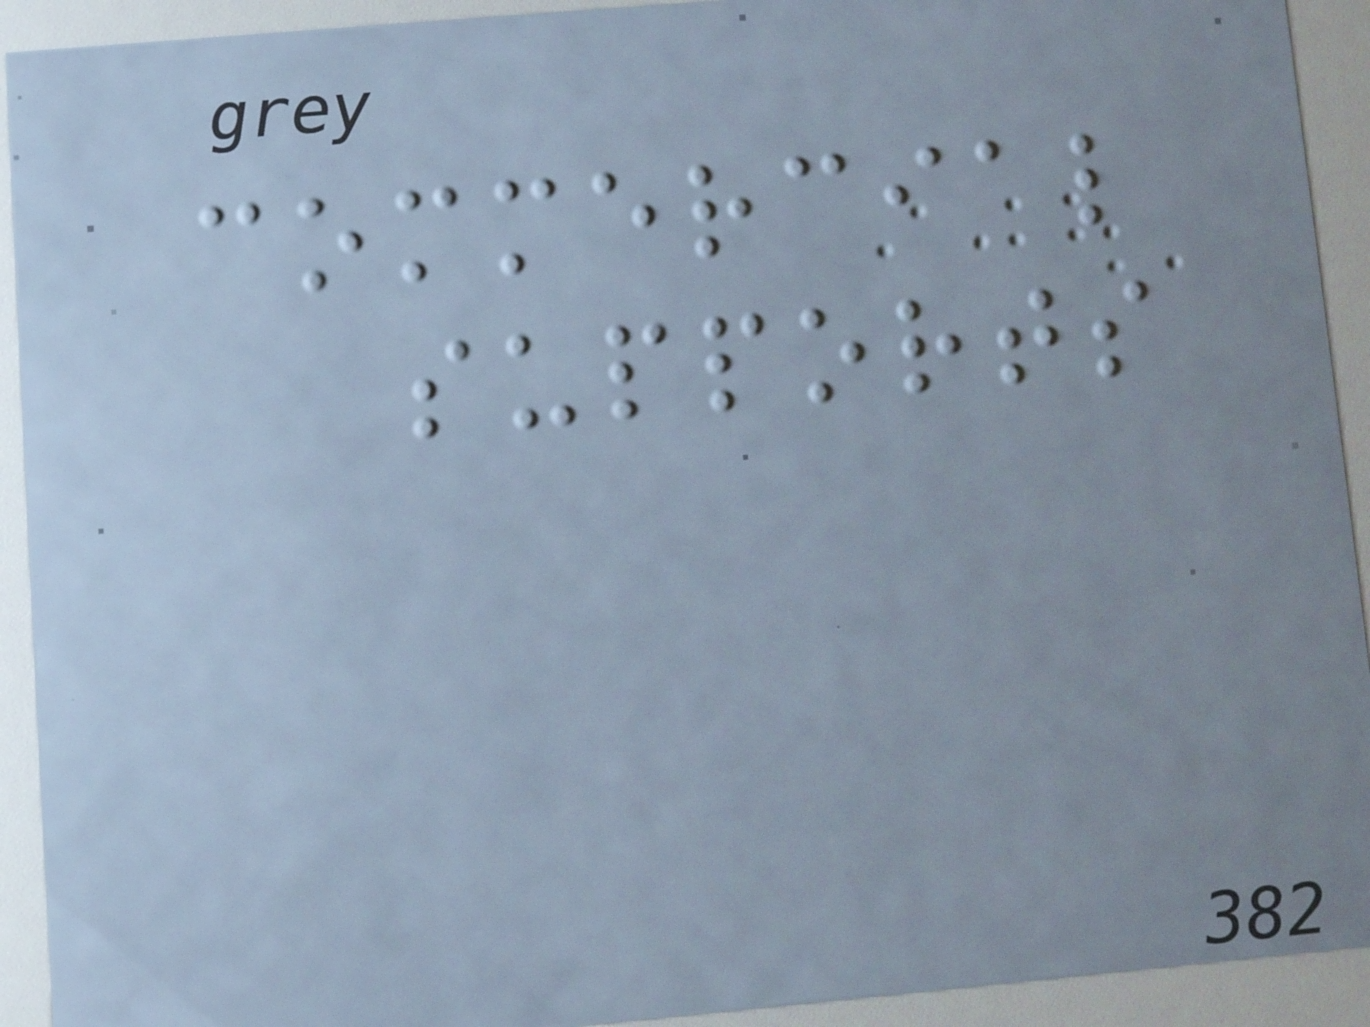commercial
supports
